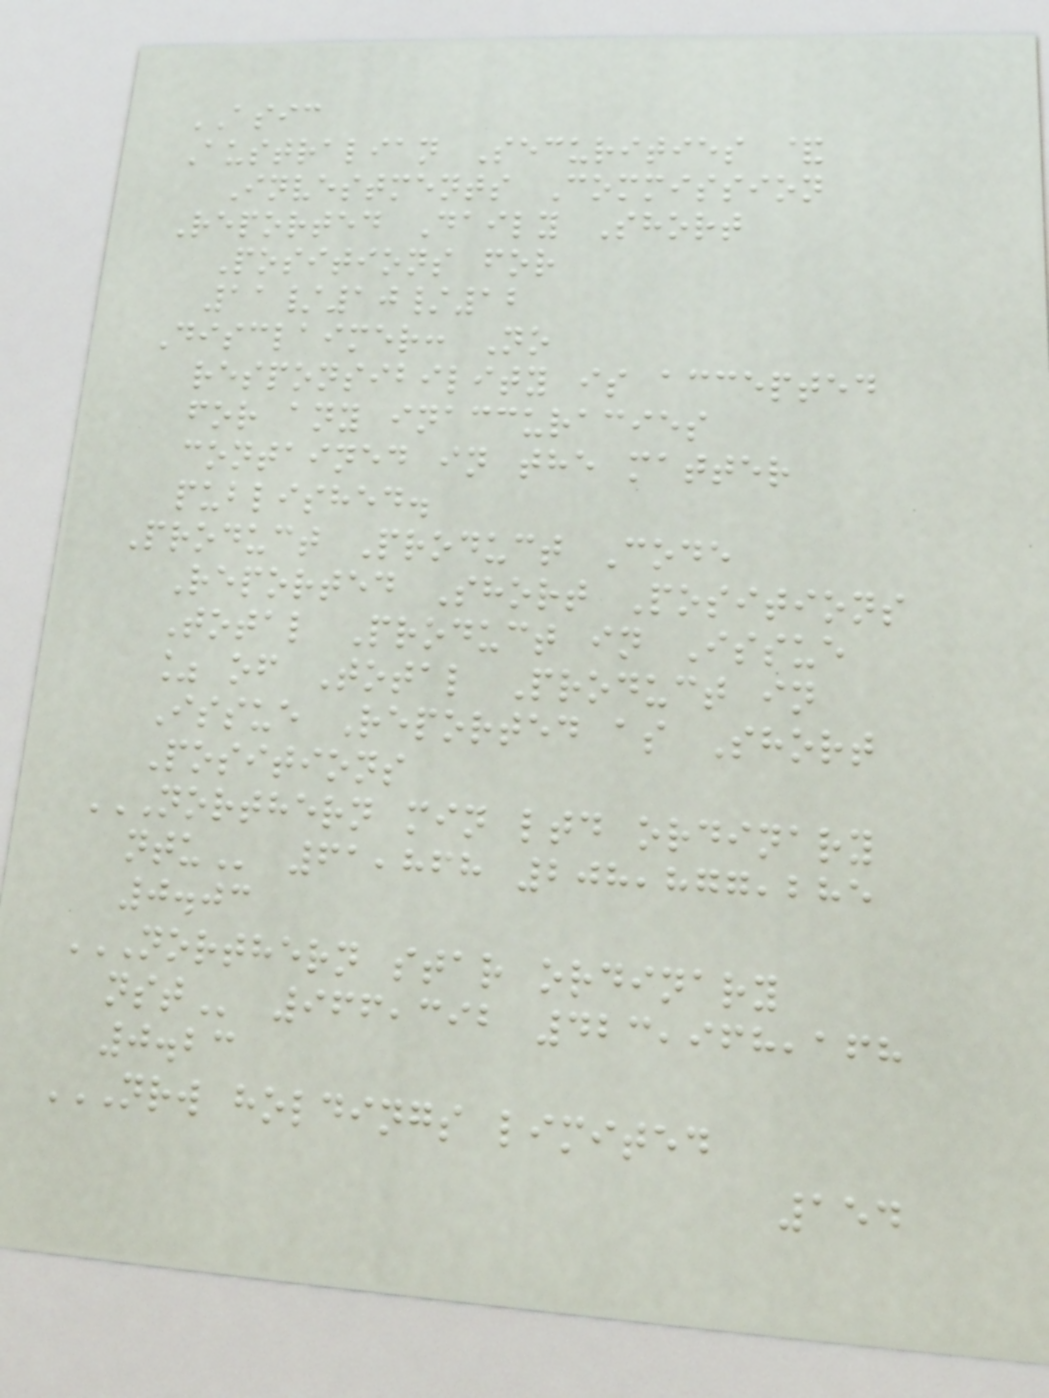ASIC
Australian Securities &
Investments Commission
Reported Daily Short
Positions for
11/10/12
Disclaimer: No
responsibility is accepted
for any inaccuracies
contained in the matter
published.
Product Product Code
Reported Short Positions
Total Product in Issue
% of Total Product in
Issue Reported as Short
Positions
NORTHERN MIN LTD ORDINARY
NTU 61,868 208,877,285
0.03
NORTHERN STAR ORDINARY
NST 966,392 423,968,168
0.23
NRW HOLDINGS LIMITED
154
